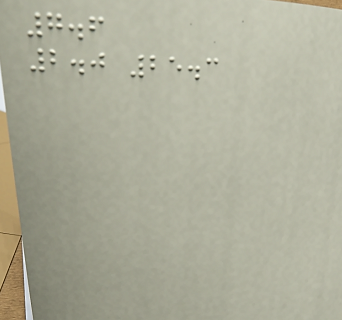7.6
2.0 25.3
